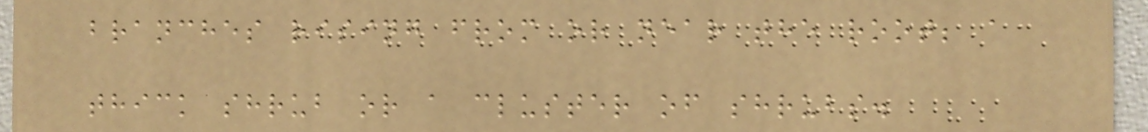branches rising from or near the root; a
thick shrub or a cluster of shrubs.
